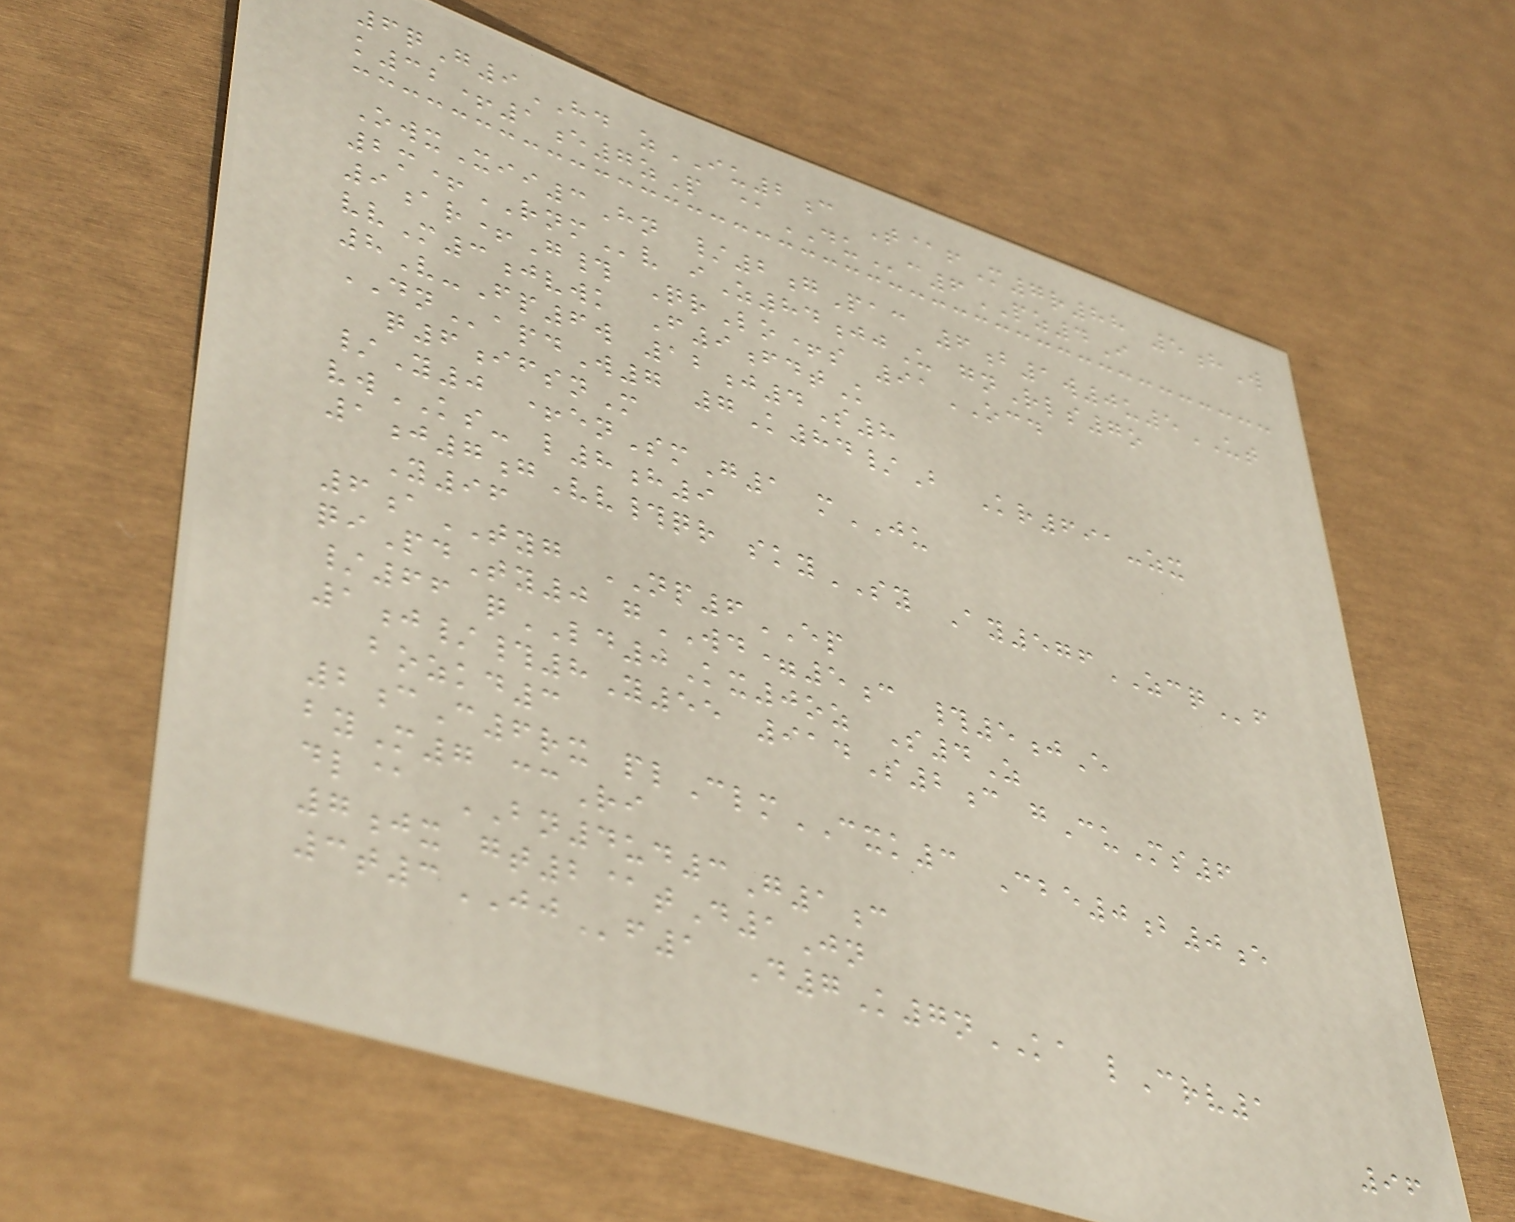6qG9HD zIU2c T@fM7r88 5hW
k32+1e7zP @DUc6PZ4I
OwxXii3Hn /2gPac 6b1w0u5UT
2m+RNMv iZ84jjU gnRls7o
9ar+G# QrLo+s 91OCD
vvM3jvwk F9fdtK
8V-Fp6w 12j4S8
DNapdW7 7K84/B Kr691-zx
q6ifsnM
/Y0 +enSmG1 mJU
vwKS- l8h9
1j7gVv#qr skySY Ay576ZCQf
Y96
6aTYG NP6EP
qiPdTy0 gWD=5c #5jE
/66 qLD0Kx0oz S4Z
1j/#8Y55 914S2c gCuMs6
bozkd3
2cC6rx plClmCXK3 Cbe0b0e
byM7 ccRi
dl@ BN4ud3G1c
7jx gt2@tD1Jn
3t3JJf1 D7K7nKA lCrv1
96
